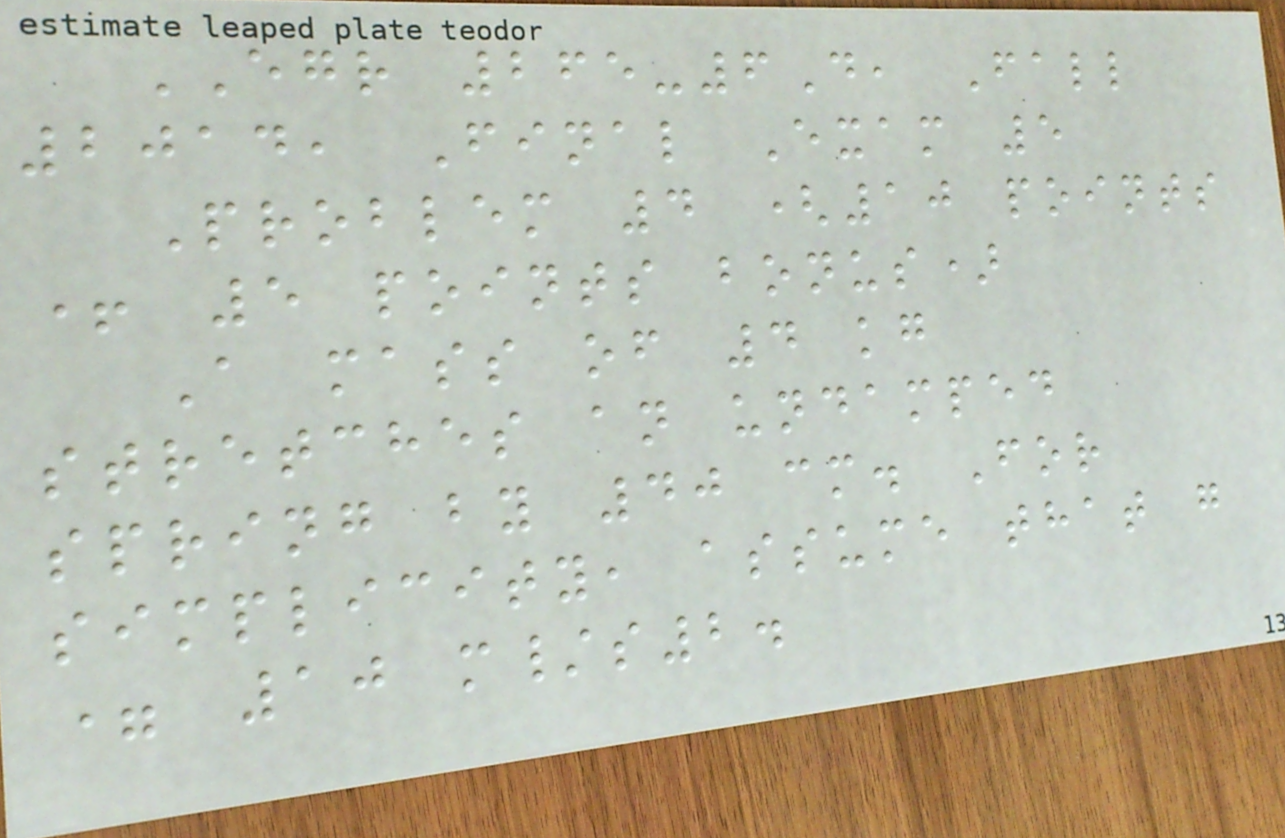EGR 265-6D, Fall
2014, Final Exam 5
Problem 4 (10 points
+ 5 points bonus)
A mass of 4 kg
stretches an undamped
spring by 40 cm. For
simplicity, assume that g
= 10 m/s2.
